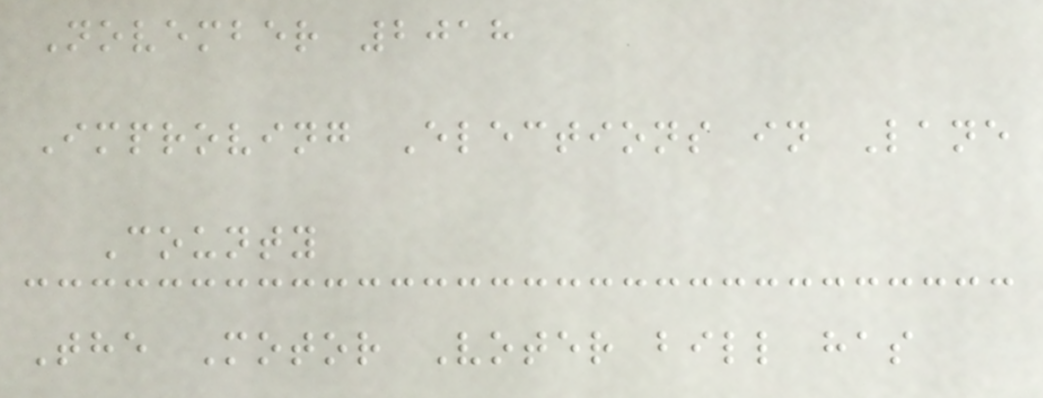November 2018
Improving Elections in Lane
County
The Motor Voter bill has
